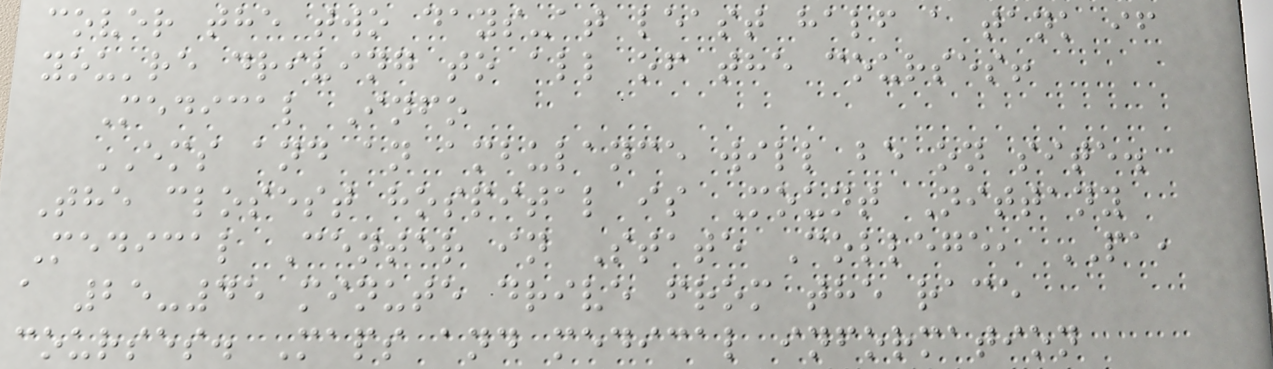cover the two days-at least half a tank if
you're driving to all of the courses!
Medical Info
EMS and an ambulance will be on site.
The closest hospital is Mount Nittany
Medical Center in State College, PA,
a 25-45 minute drive from the race
courses. Maps and medical information
